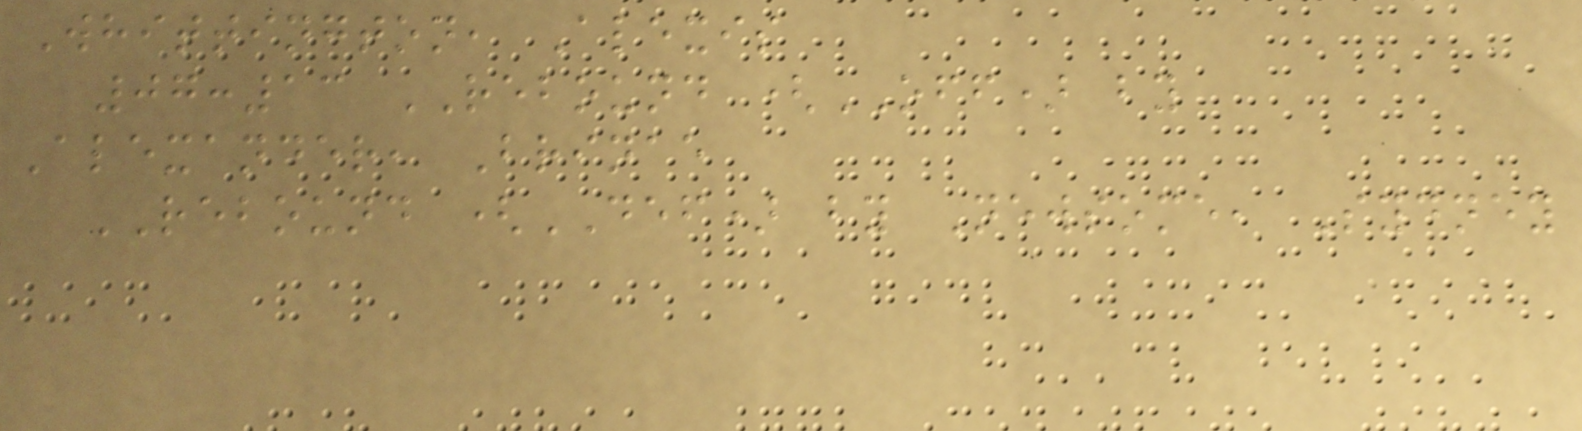Whittington, Alexis
07:13 REBOUND (OFF) by
Alexander, Brinae
REBOUND (DEF) by Newsome, Sydney
